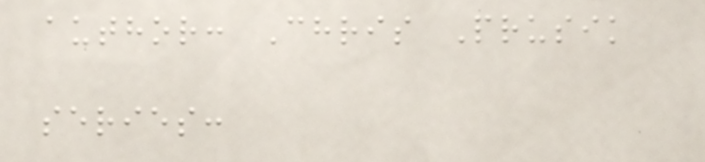author: Chris Prusik
series:
